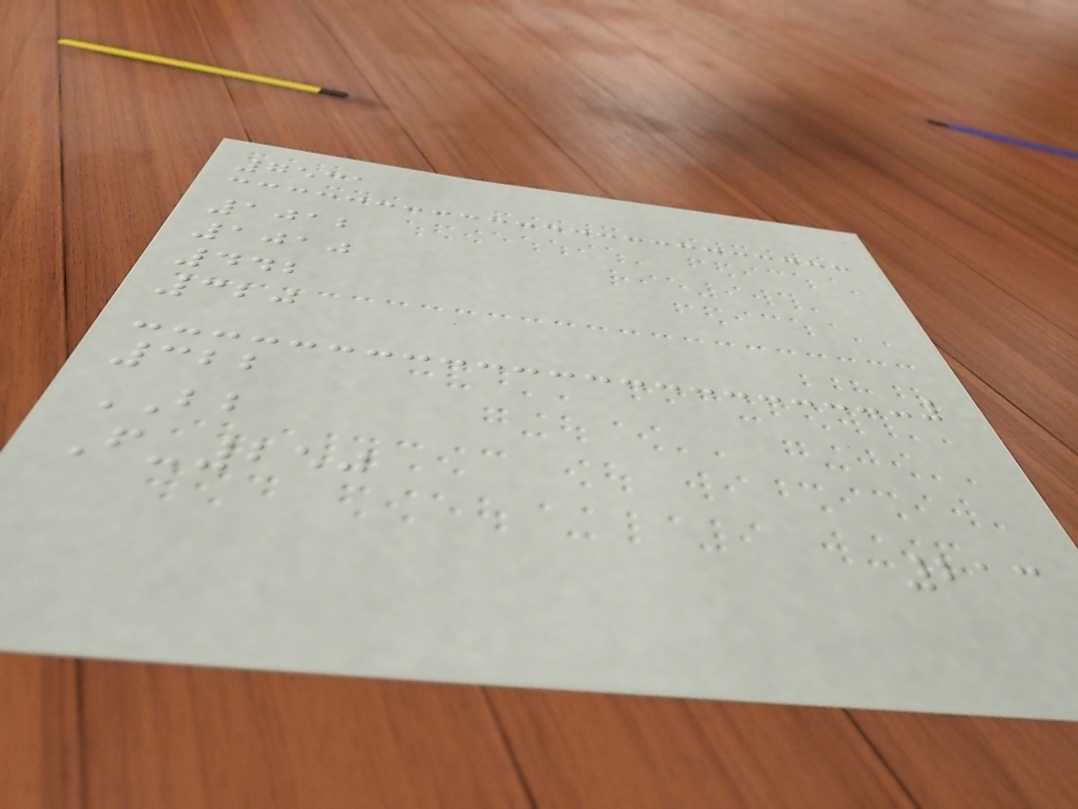7531
1012
1010
442
320
322
BB
F-250
213
